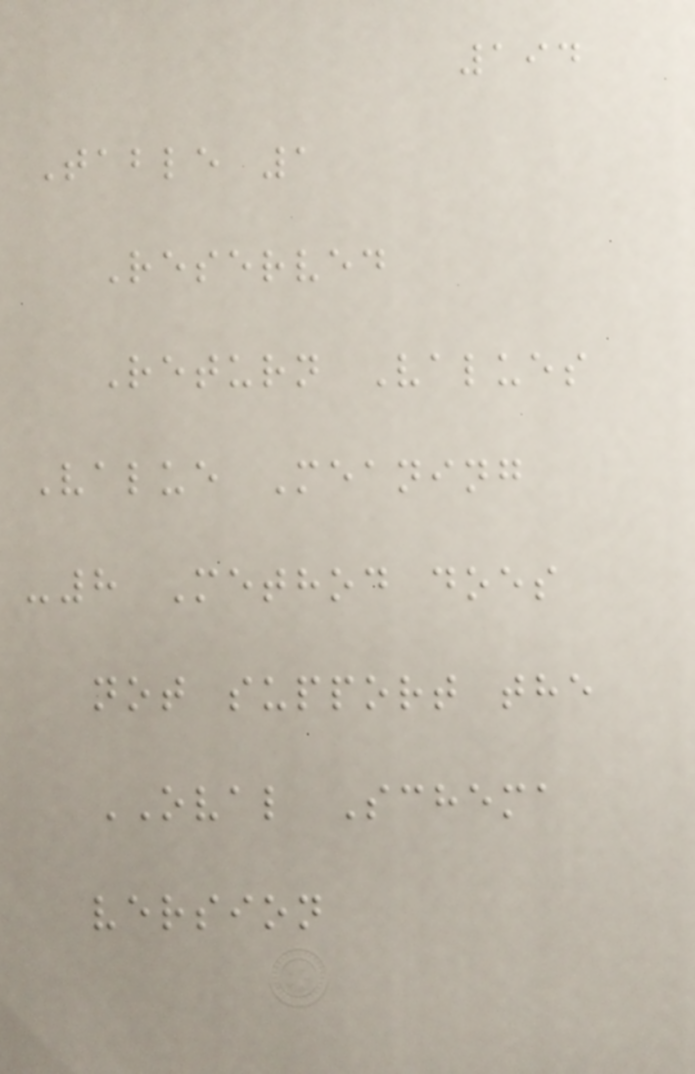194
Table 1
Reserved
Return Values
Value Meaning
-8 Method does
not support the
OVAL Schema
version
